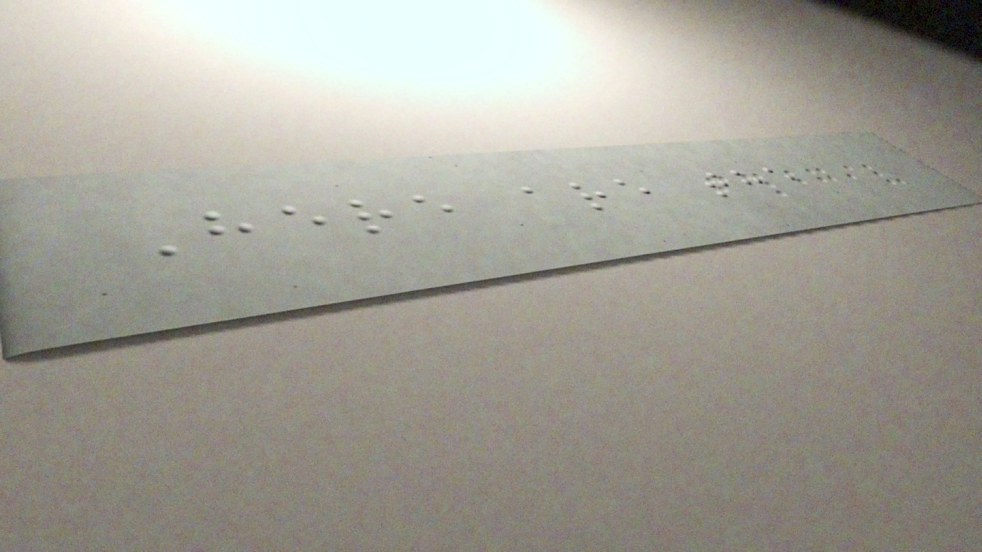Here are the
